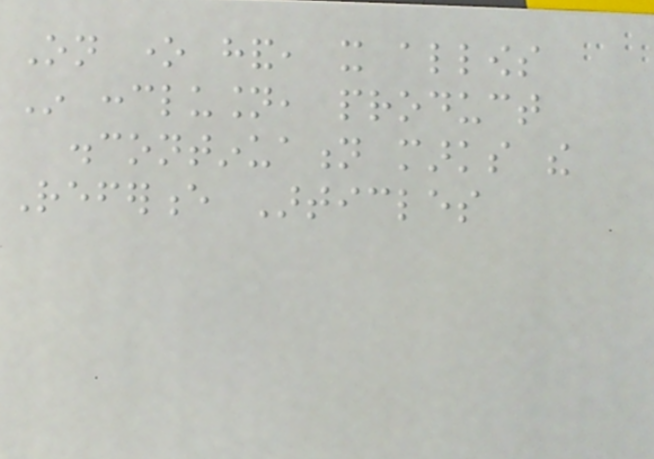On one hand, it allows
In conclusion, product
discontinuation marks the
Reference Articles
